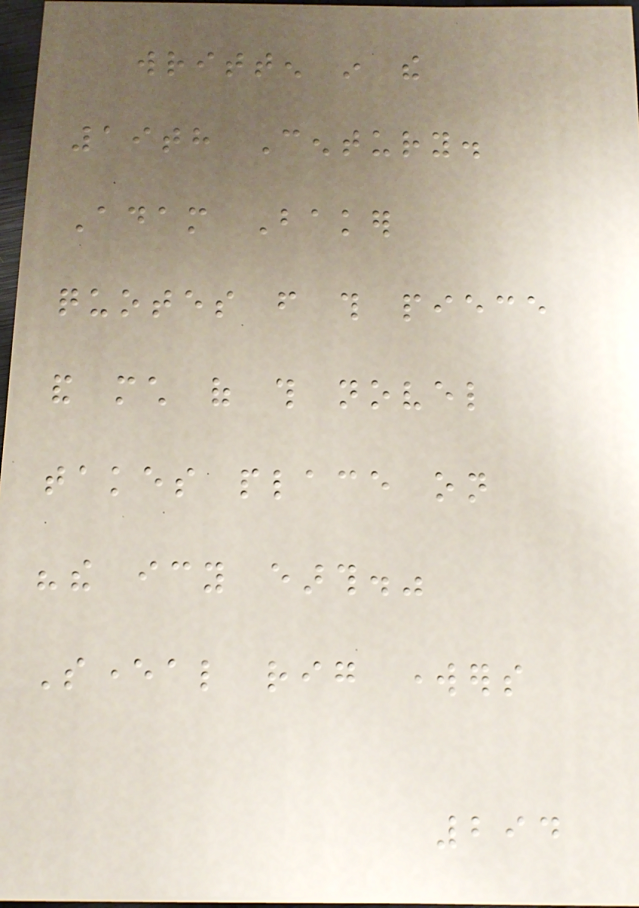written in the
19th Century.
Adam Baker
quotes from this piece
and much of this novel
takes place on
"the icy earth."
Several rig workers
294
